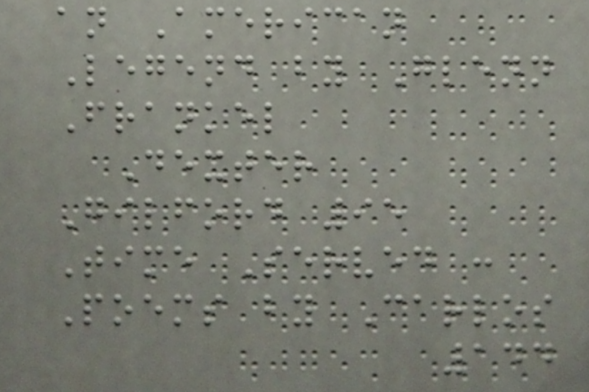an American
Legend by Glenn
Frankel
Dexter
Gilford 95
Time Served :
Poems by Carlos
144
